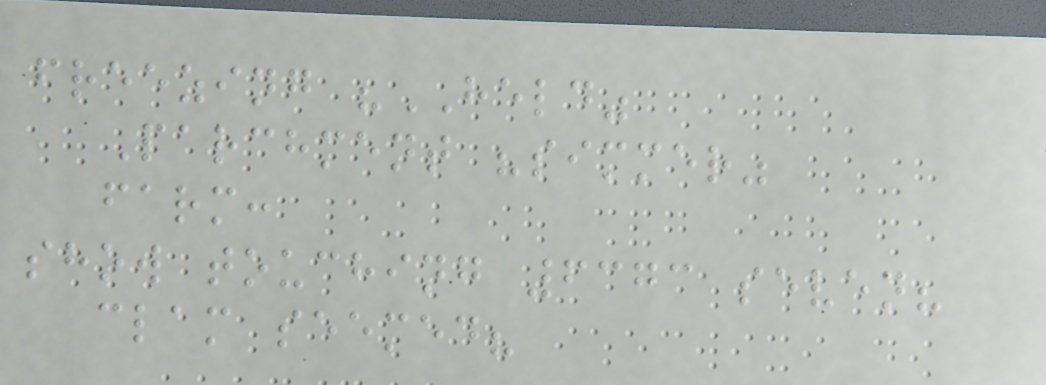freezing "HELD"
Parchment "simmer"
farm:
show touching 6373 seven?
clam seemed?
